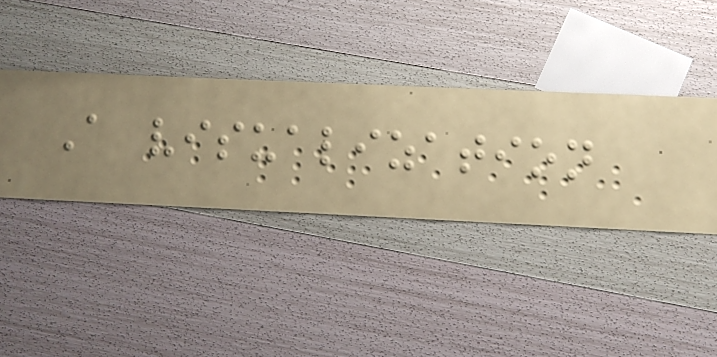A visualization
